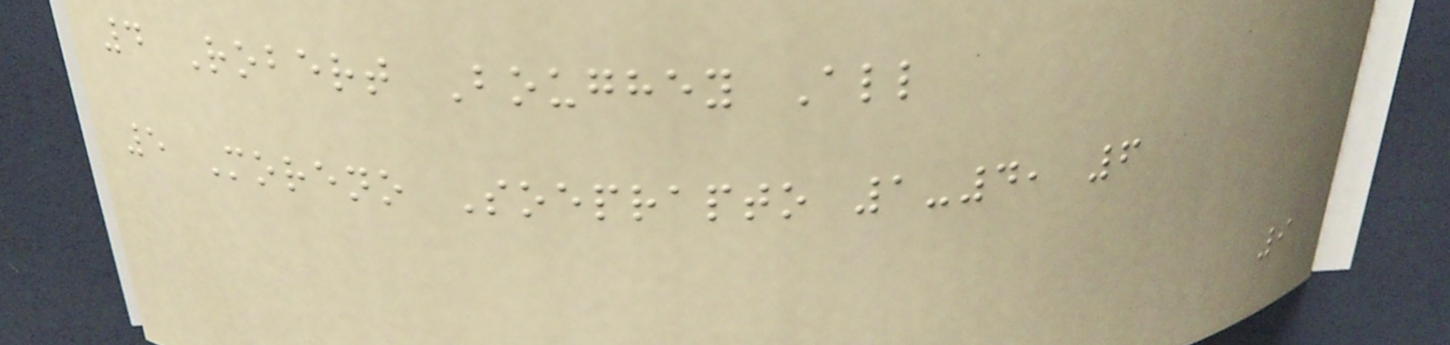4 Robert Boughey All
5 Moreno Soeprapto 1-4, 6
9
